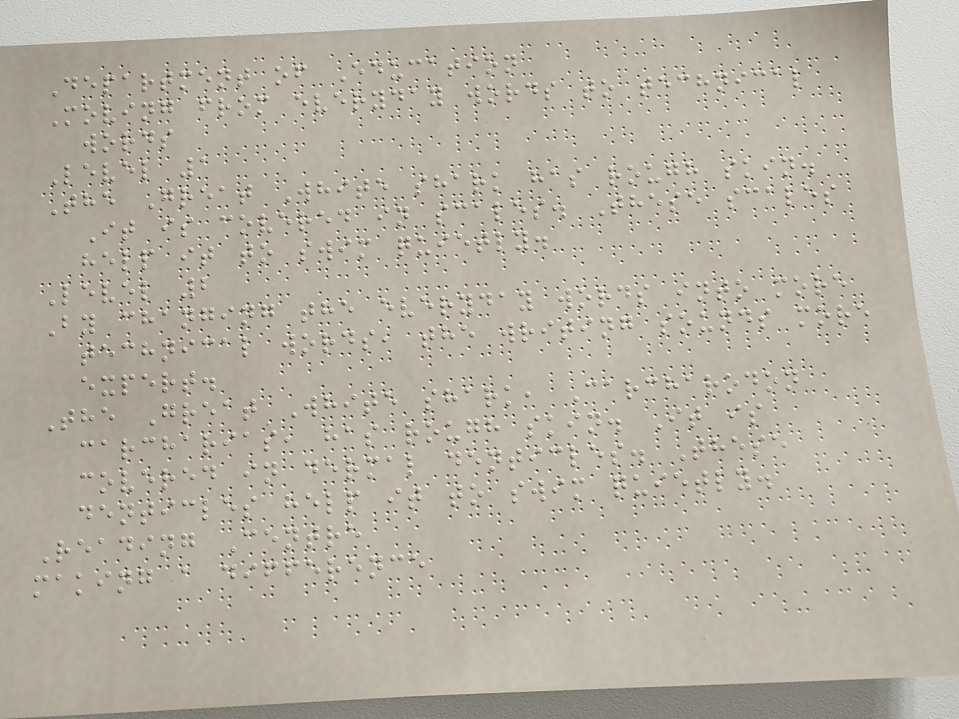Department of Education
Moving from everyday words to technical
words
Level 1
The Great White shark has rough skin.
It is covered in scales. These scales
help it to swim quietly.
Level 2
By changing the everyday words into more
technical words, the writing sounds more
expert.
The Great White shark, Carcharodon
carcharias, has rough skin. It is
covered in dermal denticles. These
denticles help it to swim quietly.
Reading Centre
making a difference
